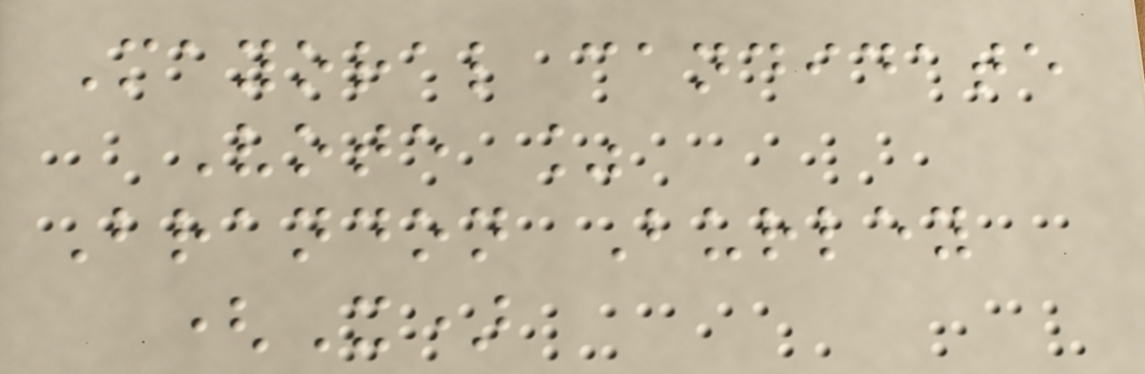Mayoral candidate
Vote %
Brandon Burley
(X)
